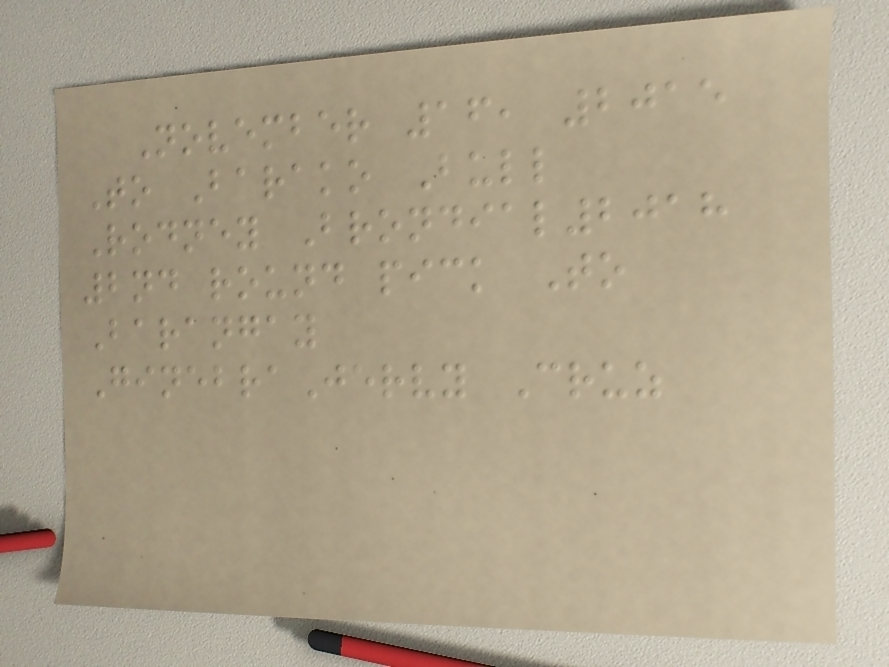November 16, 2015
To Barako Bull
Rodney Brondial2018
2nd round pick To
Barangay
GinebraJervy Cruz
